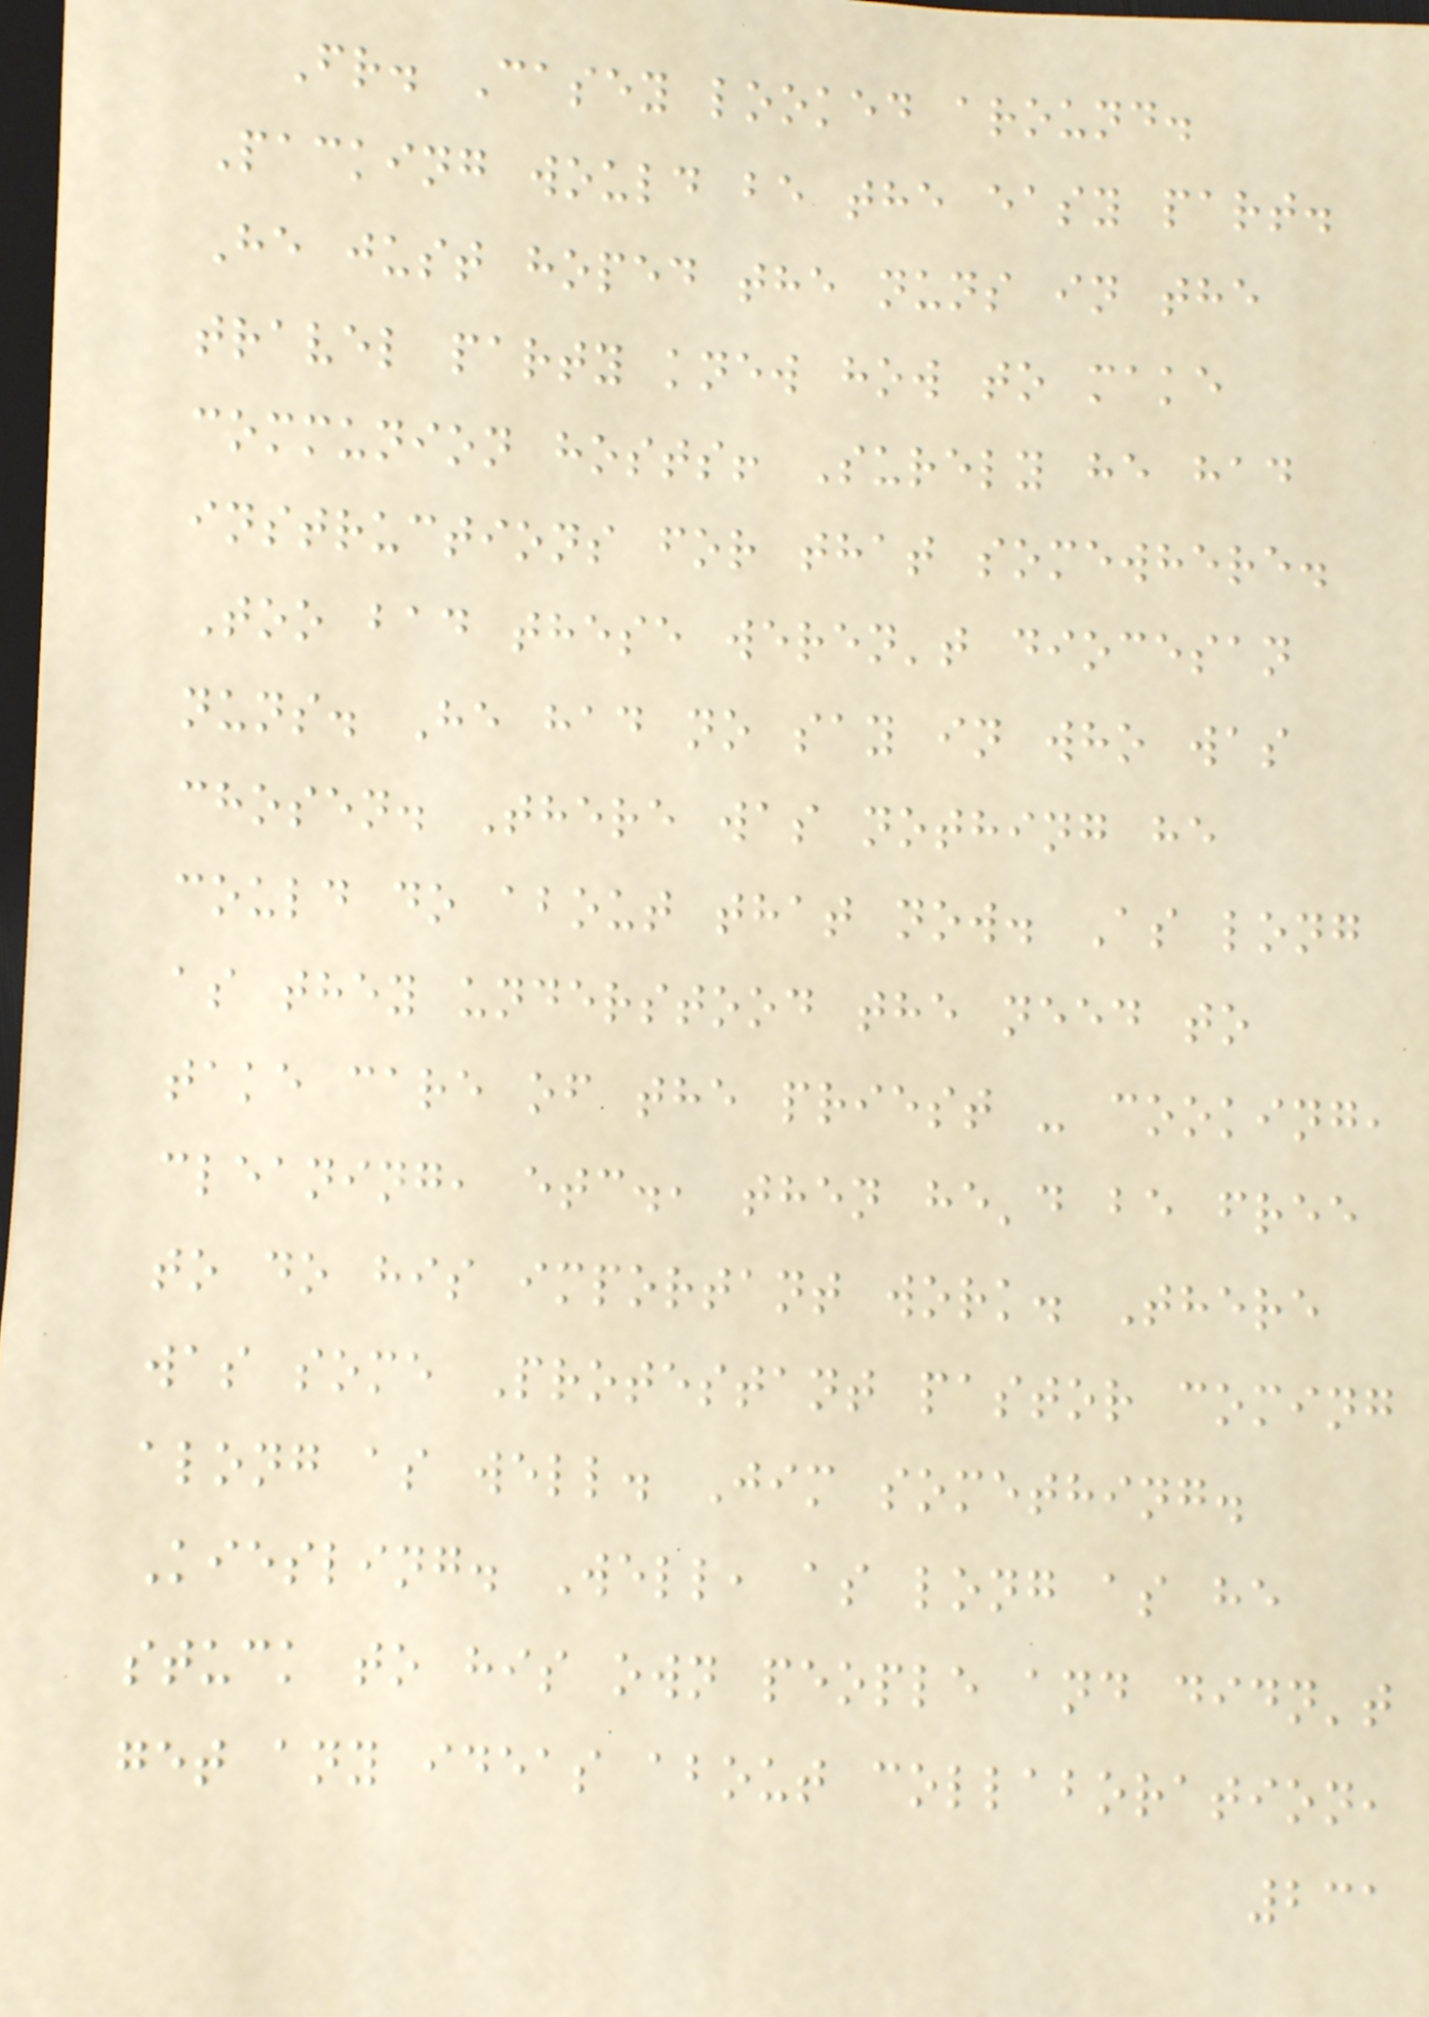Fr. Casey looked around.
Packing would be the easy part.
He just hoped the nuns in the
travel party knew how to make
communion hosts! Surely he had
instructions for that somewhere.
Too bad these weren't diocesan
nuns. He had no say in who was
chosen. There was nothing he
could do about that now. As long
as they understood the need to
take care of the priest - cooking,
cleaning, etc., then he'd be free
to do his important work. There
was some Protestant pastor coming
along as well. Jim something.
Kiesling. Well, as long as he
stuck to his own people and didn't
get any ideas about collaboration,
231
